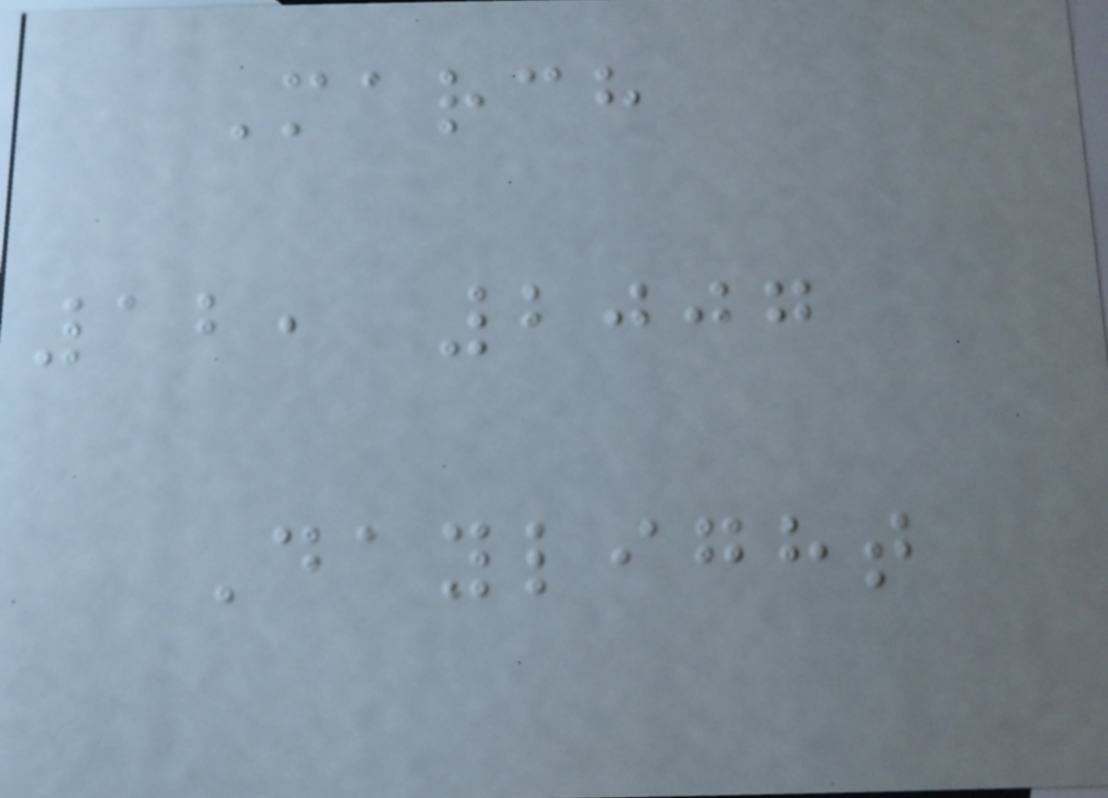March
12, 2007
Daylight
